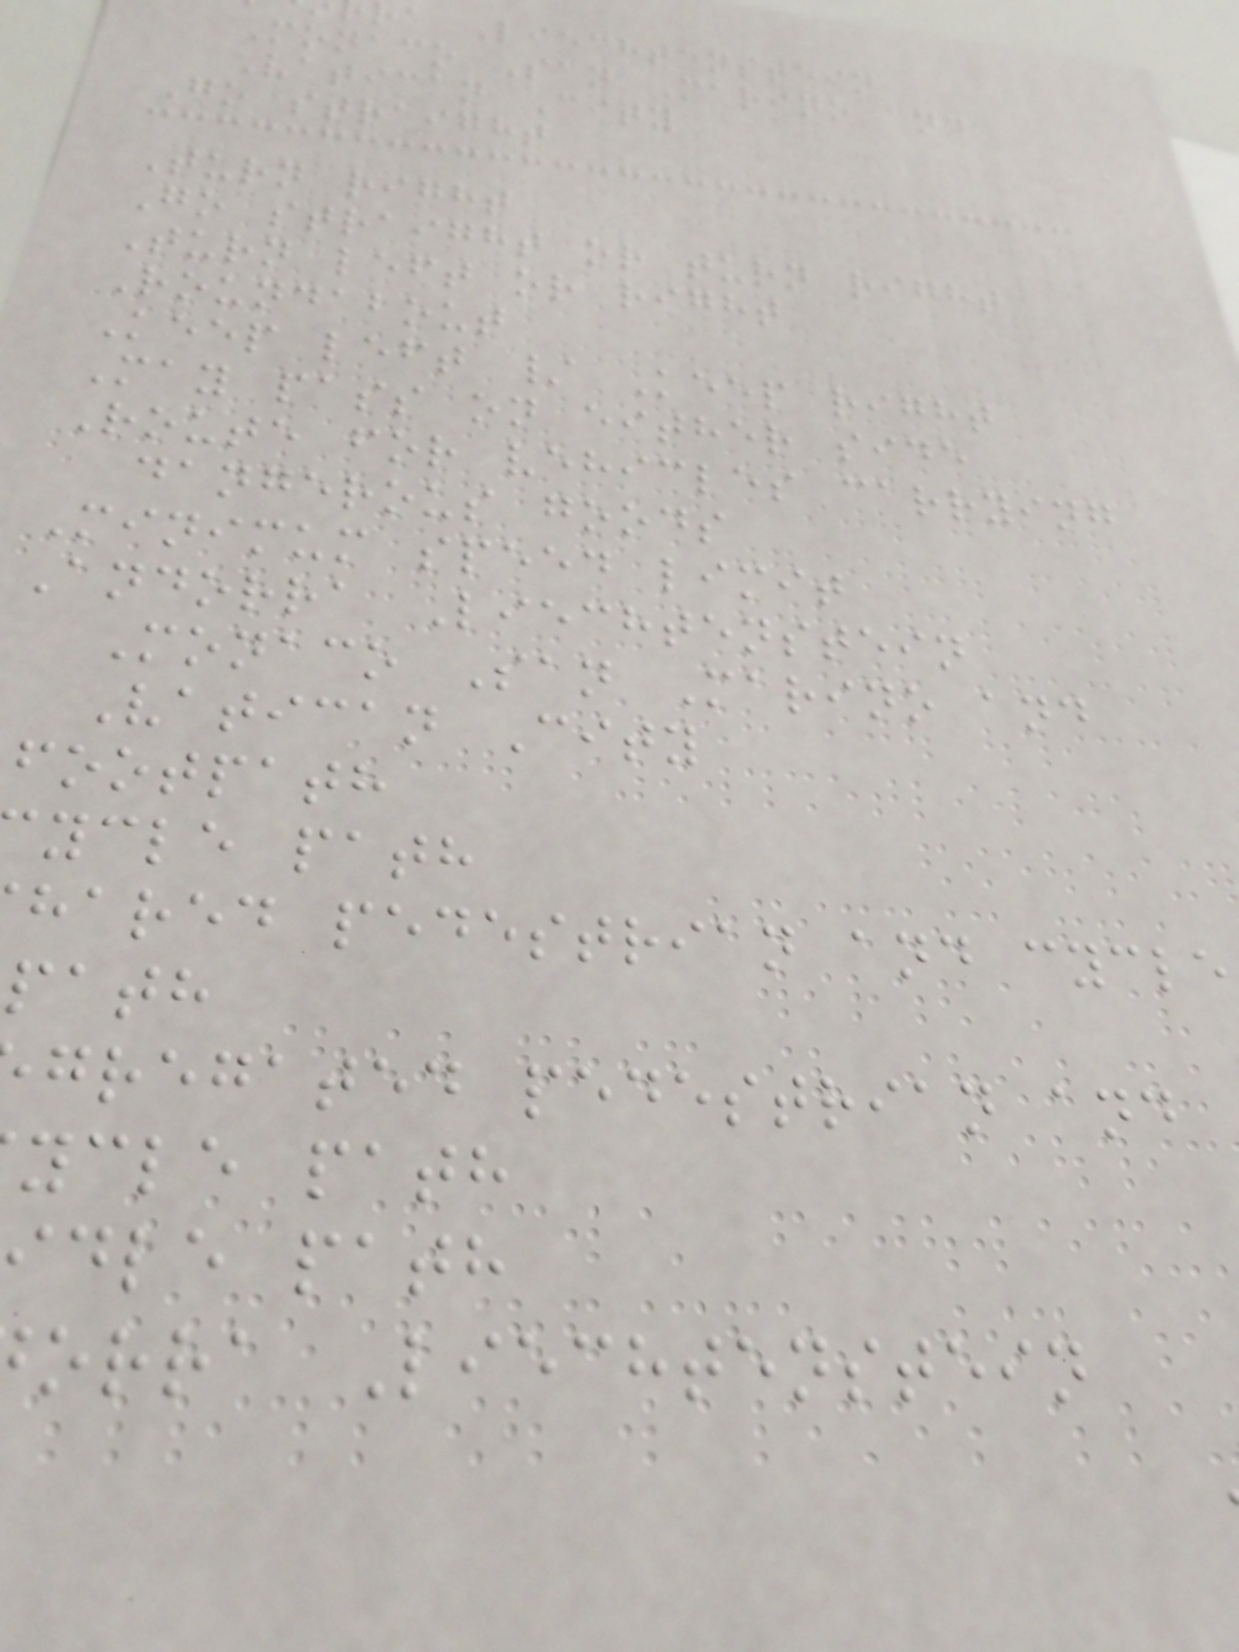a Liechtenstein
Monaco San Marino and
Vatican City
Go straight
Turn right
Go straight or turn right
Turn left or right
Roundabout
Keep left / Keep right
May pass on either side
Route for vehicles carrying
dangerous goods
Minimum speed limit
Andorra Liechtenstein
Monaco San Marino and
Vatican City
footpath
ycle path
hared pedestrian and cycle
path
gregated pedestrian and
ycle path
dle path
orra Liechtenstein
